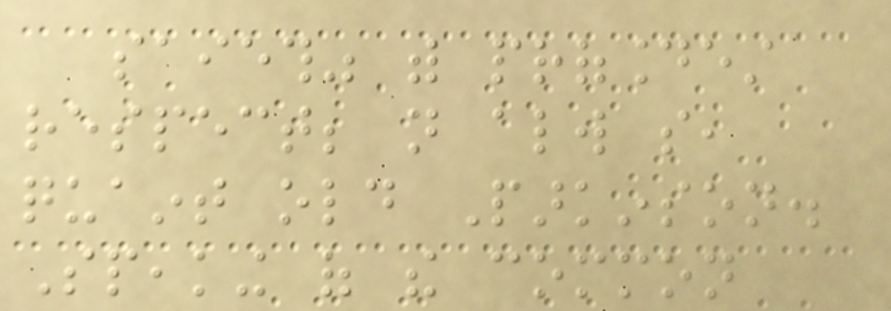saieth" with profoundest
respect; not always so,
quaint old Parkinson.
Speaking of the common
